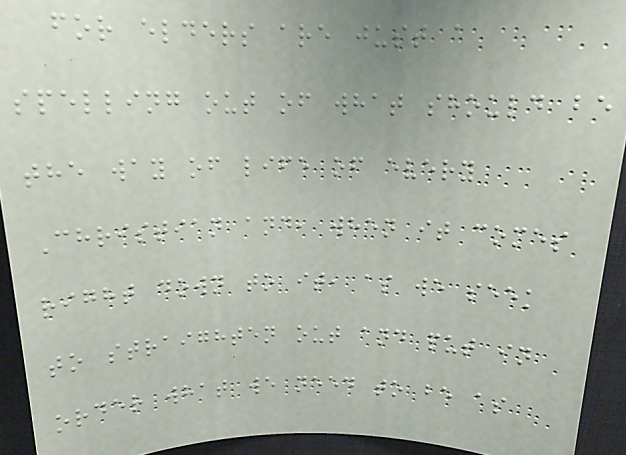for elders are just a
spelling out of what should be
the way of life of every
Christian and, when it comes
right down to it, as we seek
to straighten out and put in
order what we need to be as
